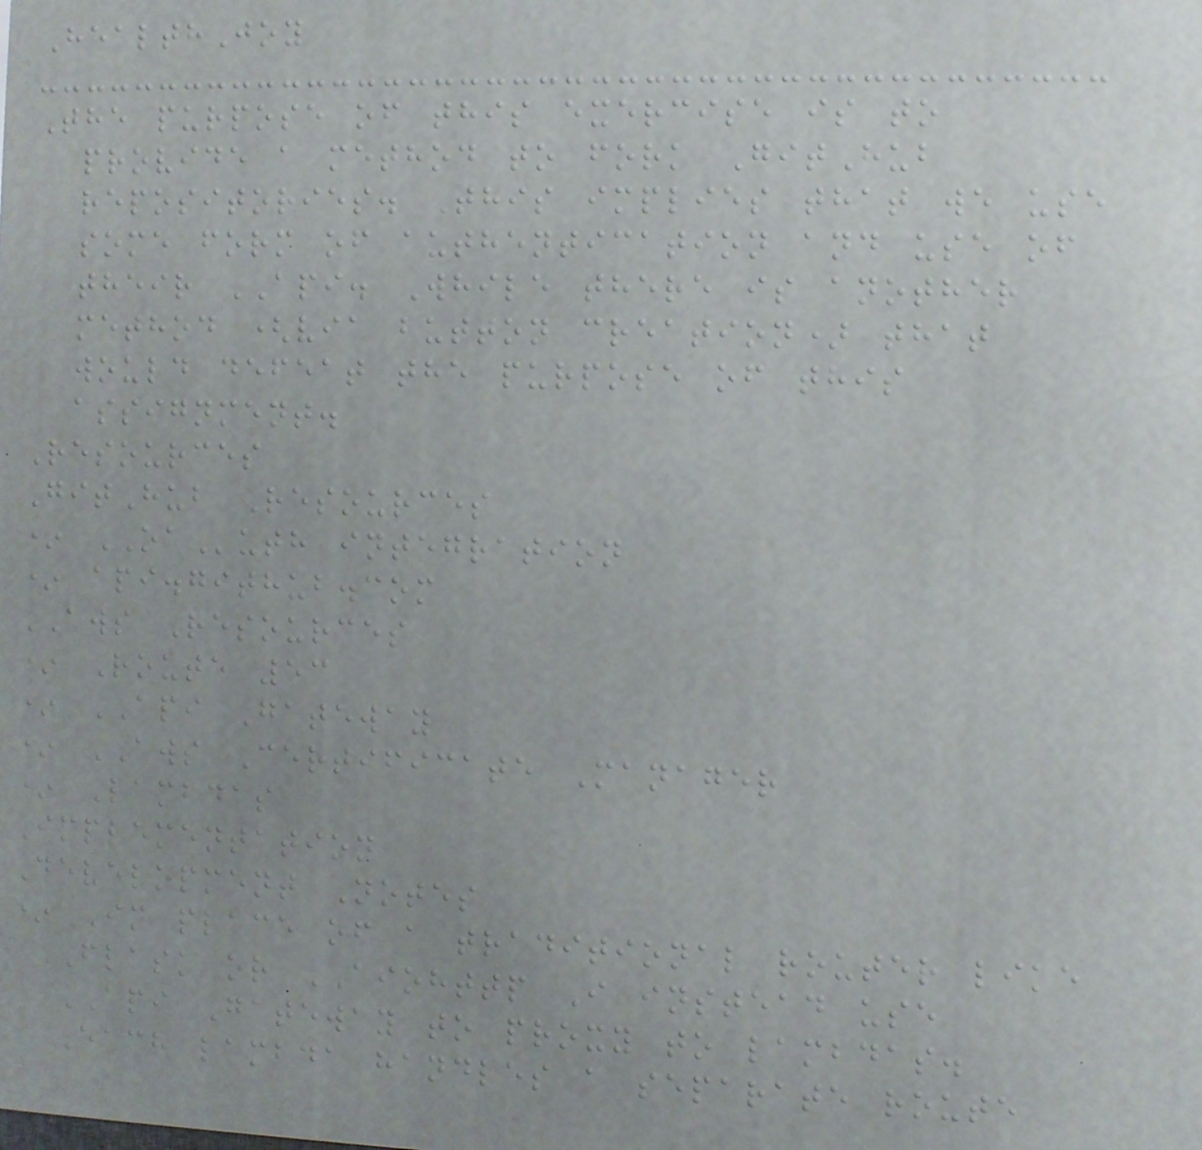HealthJoy
The purpose of this exercise is to
provide a method to fork GitHub
repositories. This implies that we use
some form of authentication and use of
their API. While there is another
method (via button creation) that
would defeat the purpose of this
assignment.
Resources
GitHub Resources
* OAuth integration
* api.github.com
AWS Resources
* Route 53
* API Gateway
* AWS Certificate Manager
* Lambdas
Implementation
Development Notes
* In place of a traditional router like
Flask or AIOHTTP I instead use
API Gateway to proxy to lambdas.
Each lambda handles a separate route
